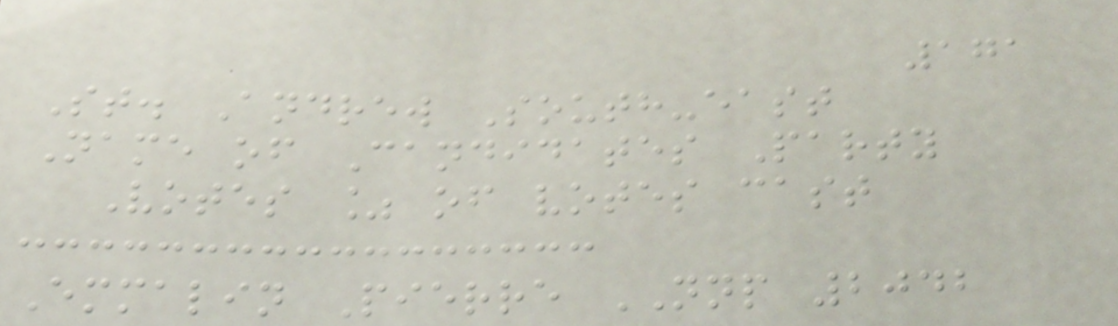171
St. Andrew South-east
Name of Candidates Party
Votes % of votes cast
Emmalin Pierre NNP 2042
